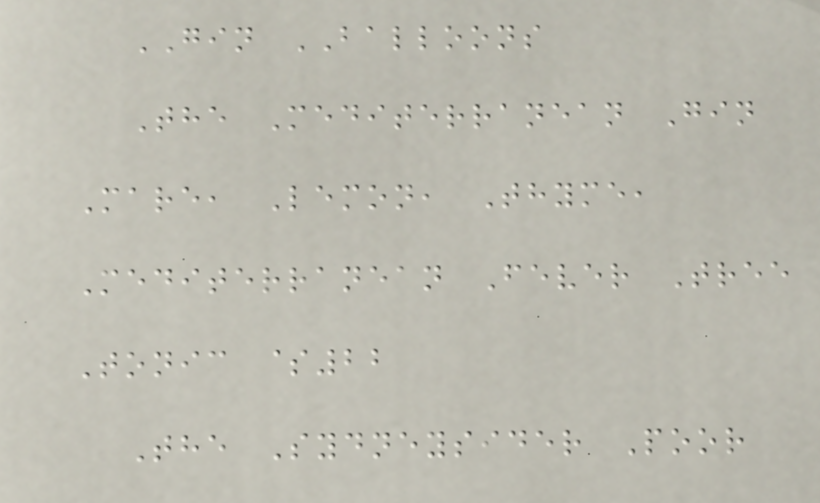GIN BALLOONS
The Mediterranean Gin
Mare, Lemon, Thyme,
Mediterranean Fever Tree
Tonic $22
The Sydneysider Poor
